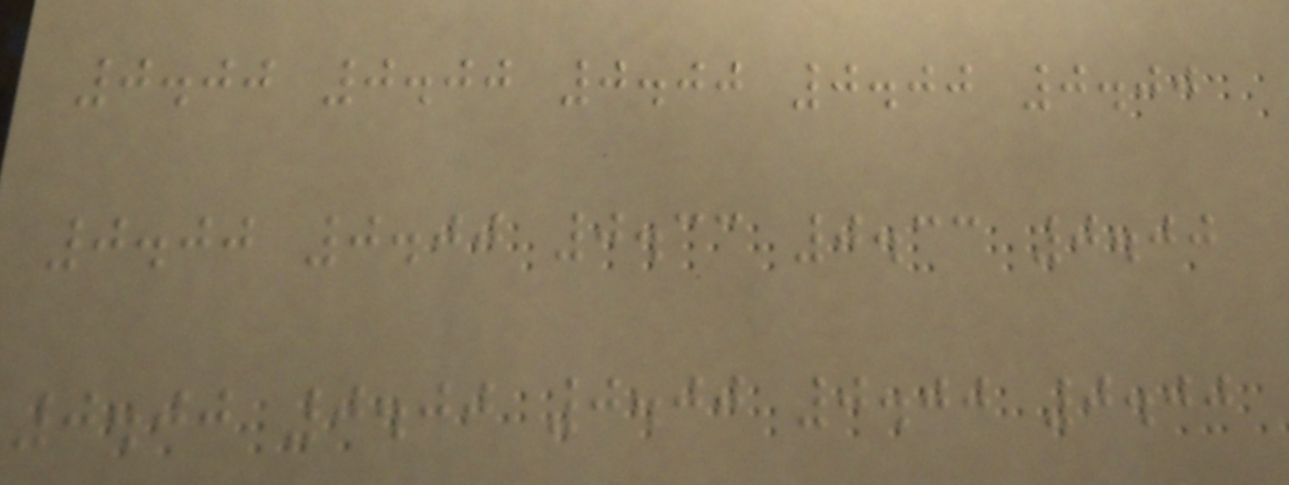0.00 0.00 0.00 0.00 0.00
0.00 0.00 0.33 0.33 0.00
0.00 0.00 0.00 0.00 0.00
